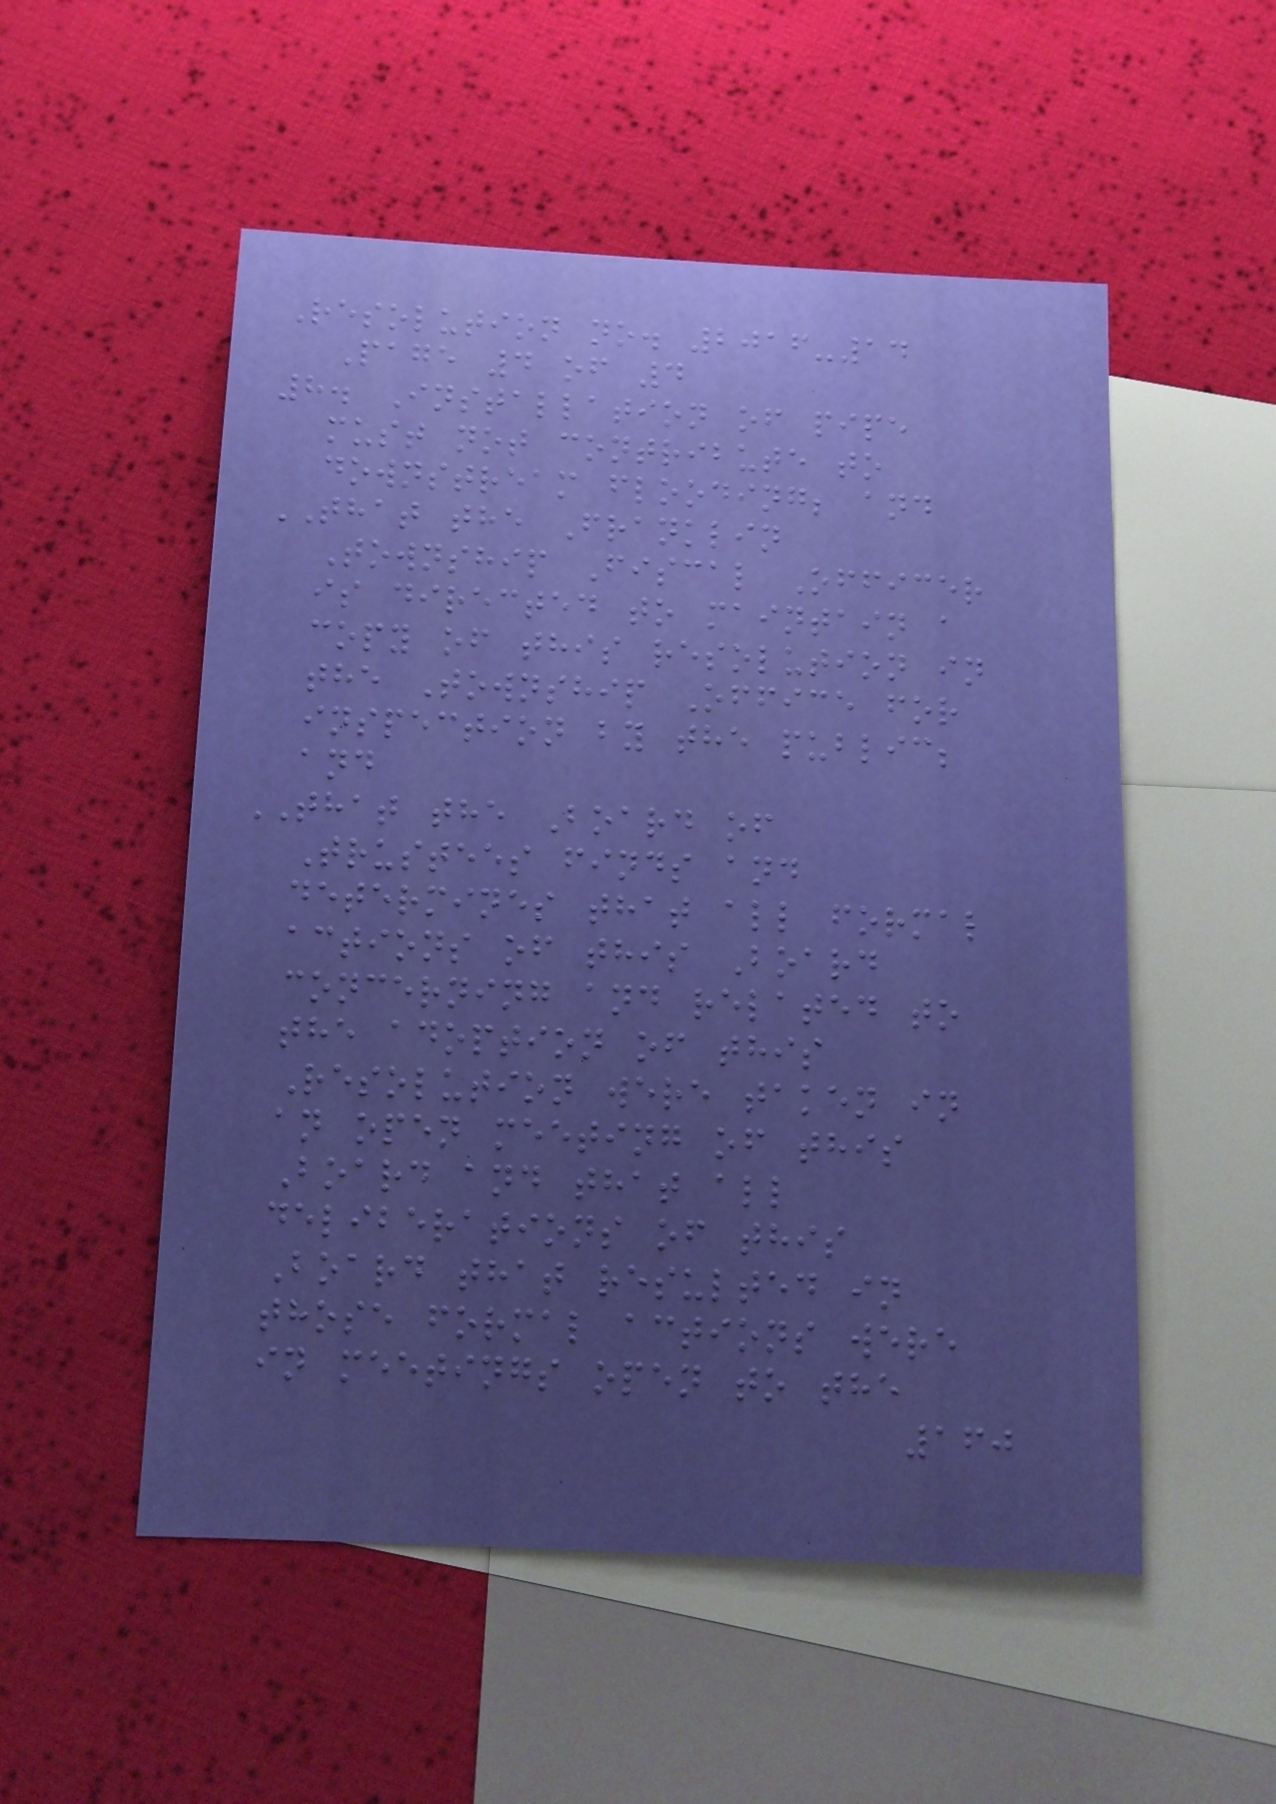Resolution no. 2016-14
Page 4 of 4
8. Installation of pipe
must not contribute to
downstream flooding; and
THAT the Franklin
Township Fiscal Officer
is directed to maintain a
copy of this resolution in
the Township Office for
inspection by the public;
and
THAT the Board of
Trustees finds and
determines that all formal
actions of this Board
concerning and related to
the adoption of this
Resolution were taken in
an open meeting of this
Board and that all
deliberations of this
Board that resulted in
those formal actions were
in meetings open to the
160
